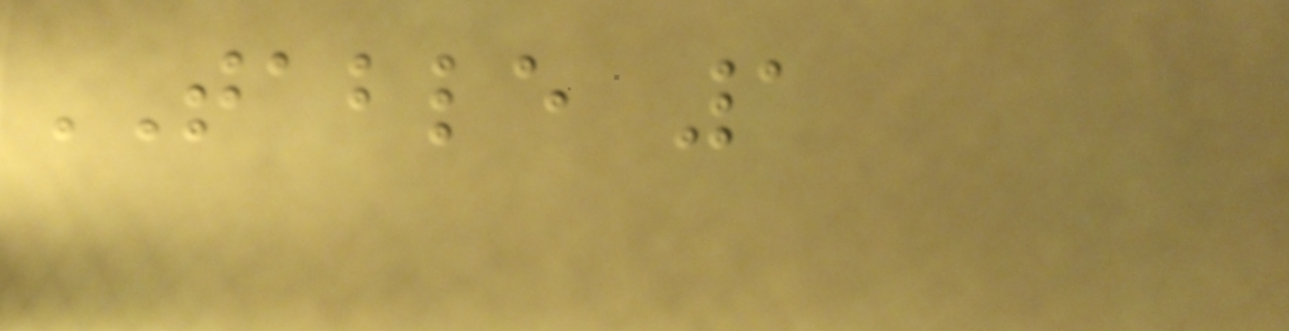TABLE 1
